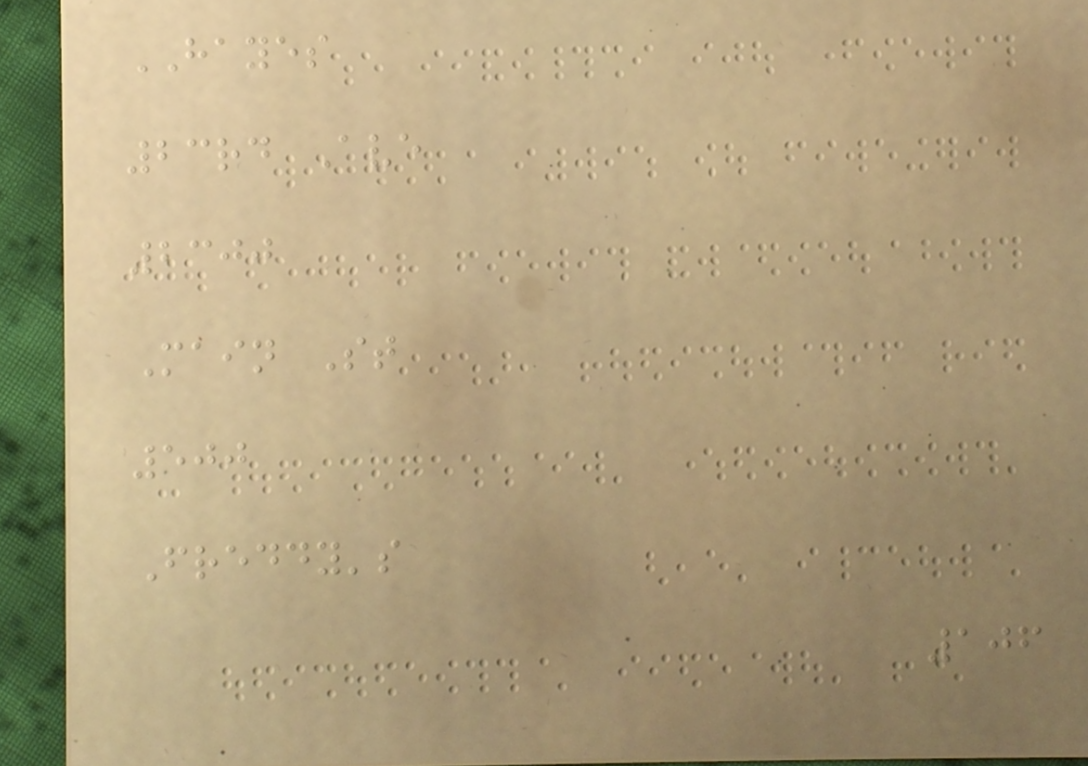HAYES
23rd Ave
2300
Main St
500
Freddy's
106
